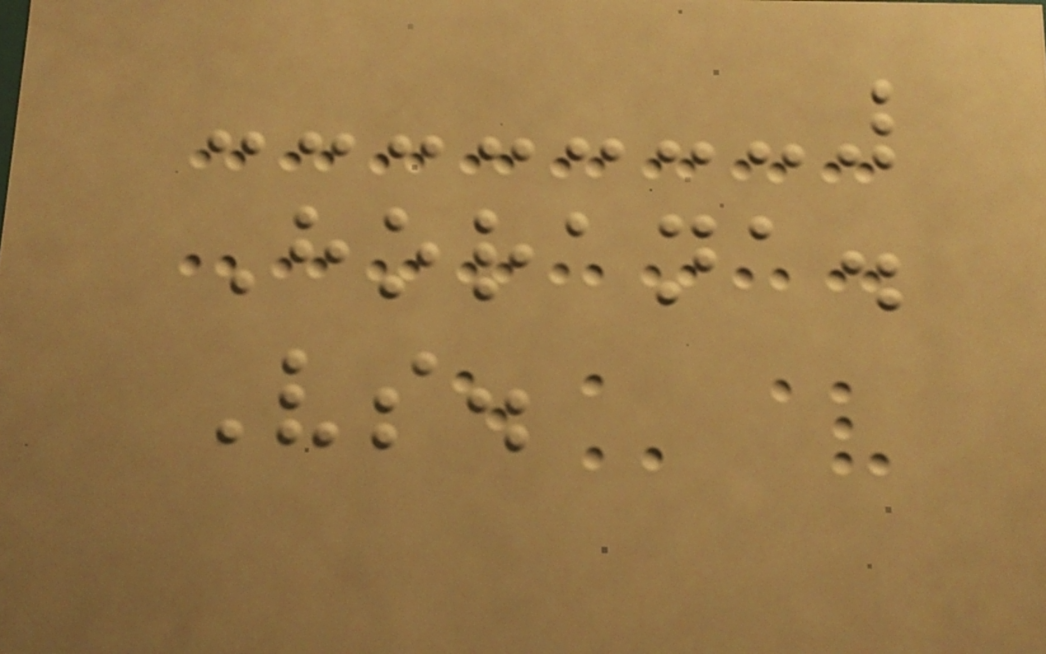Horana.
Vs.
